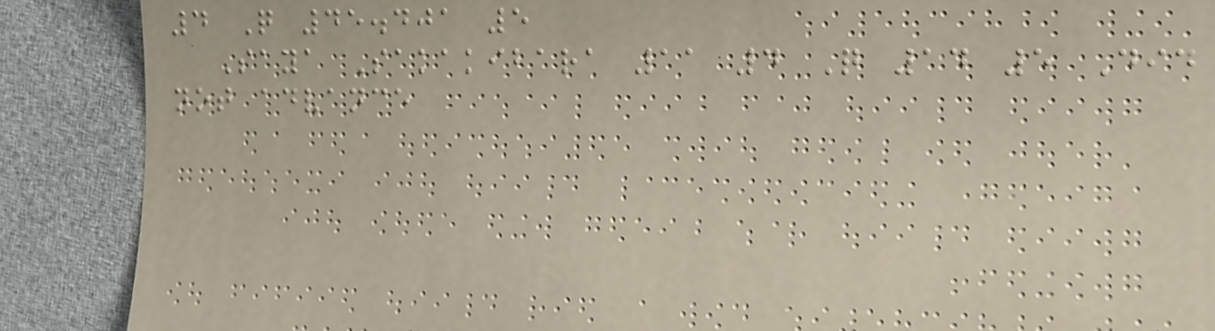4 Q 45.401 5
Saya Sakakibara 11 4 Q 14 5 Did
not advance
